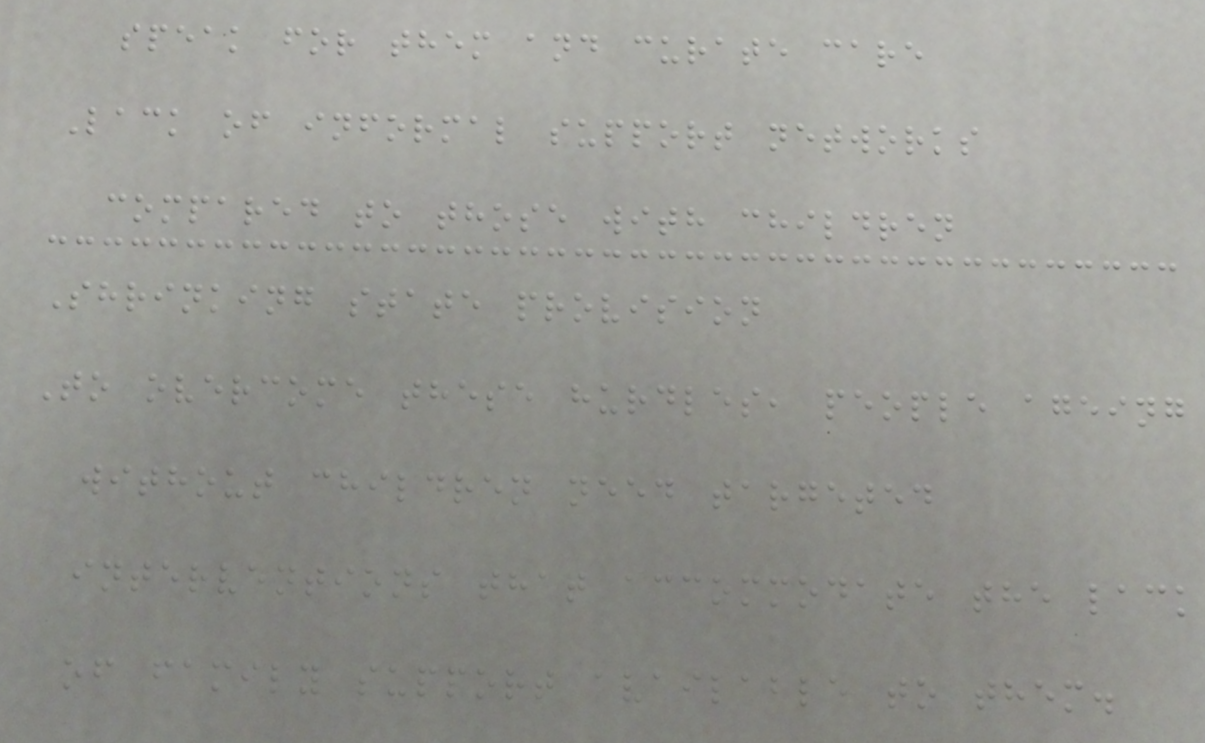speak for them and curate care
Lack of informal support networks
compared to those with children
Shrinking state provision
To overcome these hurdles, people ageing
without children need targeted
interventions that accommodate the lack
of family support available to them.
